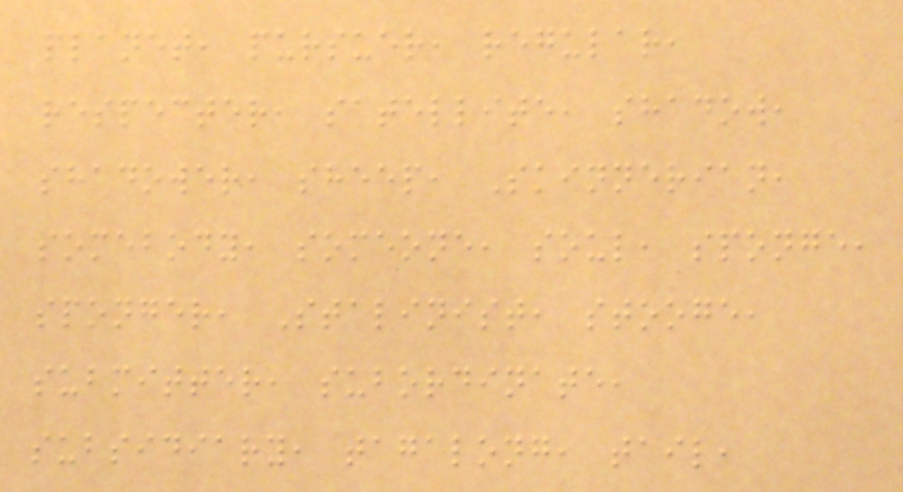planet, pursuer, regular,
respecter, satellite, shadow,
shadower, sheep, Skinnerian,
somebody, someone, soul, sponge,
sponger, Stalinist, stooge,
submitter, subordinate,
subsidiary, tagalong, tail,
